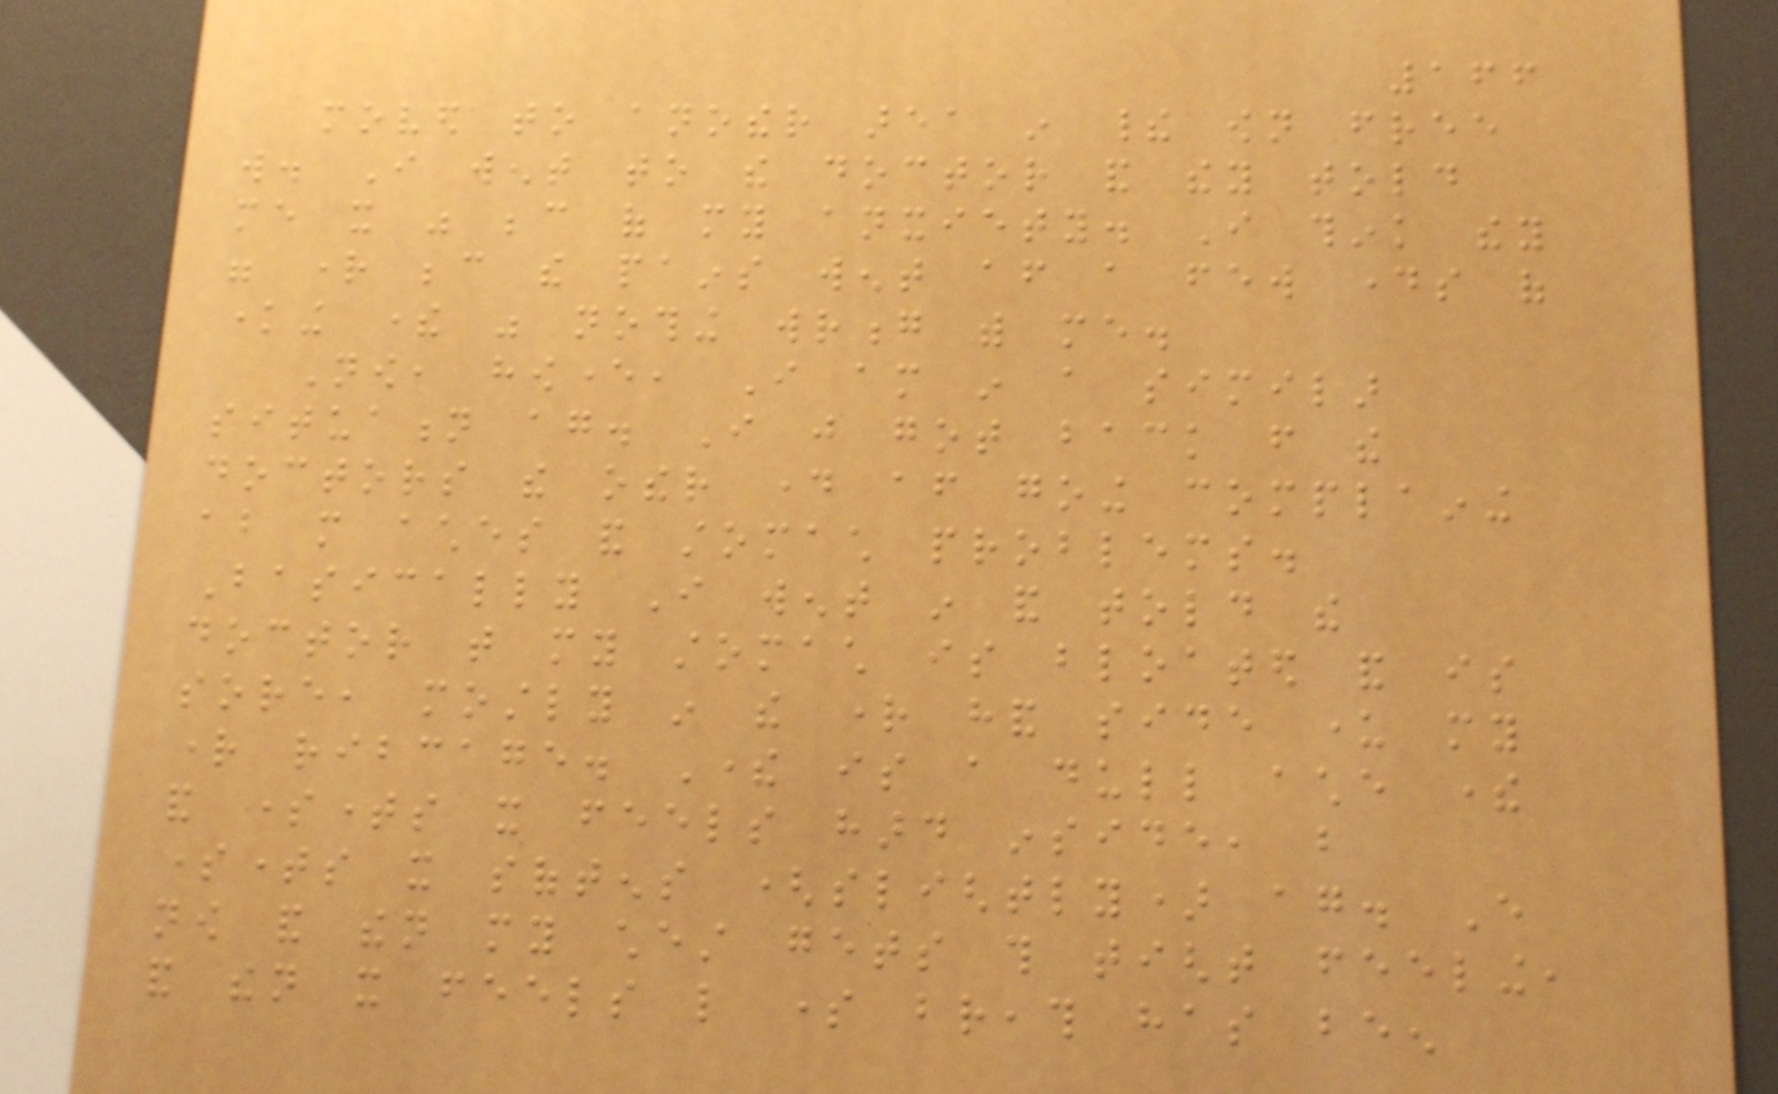166
moved to another area in their own free
will. I went to the doctor and they told
me it was because of my anxiety. I think they
were right because the pains went after a few days of
knowing there was nothing wrong with me.
Now, however, I am in a similar
situation again. I just got back from the
doctors the other day after going complaining
about more aches and stomach problems.
Basically I went in and told the
doctor that my stomach is bloated and is
sore, mostly in the right hand side under my
right ribcage. There is a dull ache there
and sometimes it feels hard inside, but
sometimes it softens (slightly) again. Every
now and then my chest gets this tight feeling,
and then it feels like some breath has been
